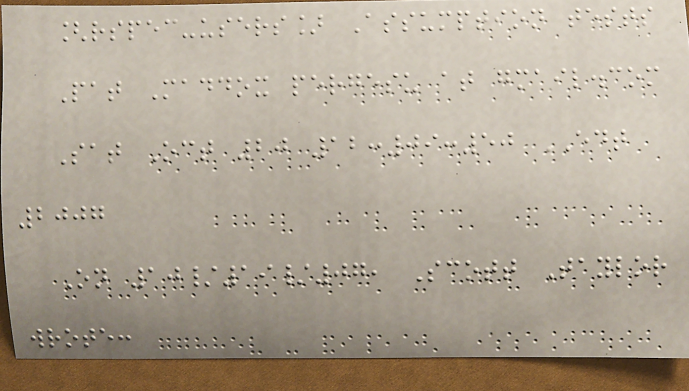[rspec-users] Assumption tests
Pat Maddox pergesu at gmail.com
Sat Oct 20 12:09:50 EDT
2007
On 10/19/07, Scott Taylor
wrote:
